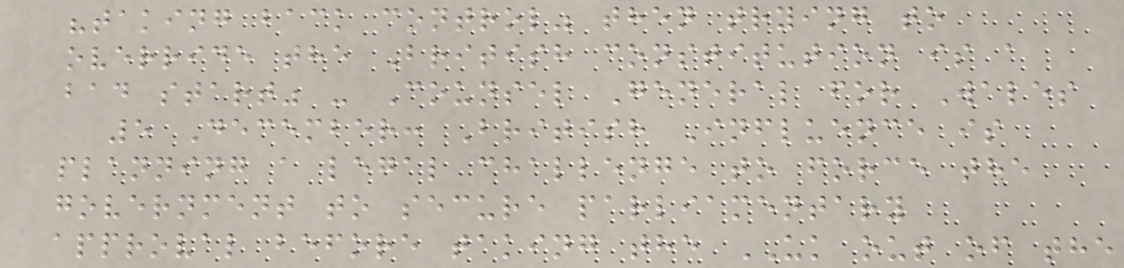"taking back control" then trying to
override the British constitution is a
bad start" - Counsel General for Wales
5 December: British Influence is
planning a legal challenge to force the
government to secure parliamentary
approval before taking the UK out of the
